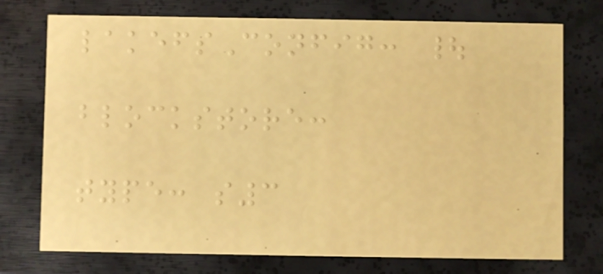lakefsConfig: |
blockstore:
type: s3
